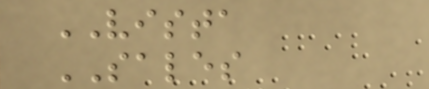VISTA
SALES
